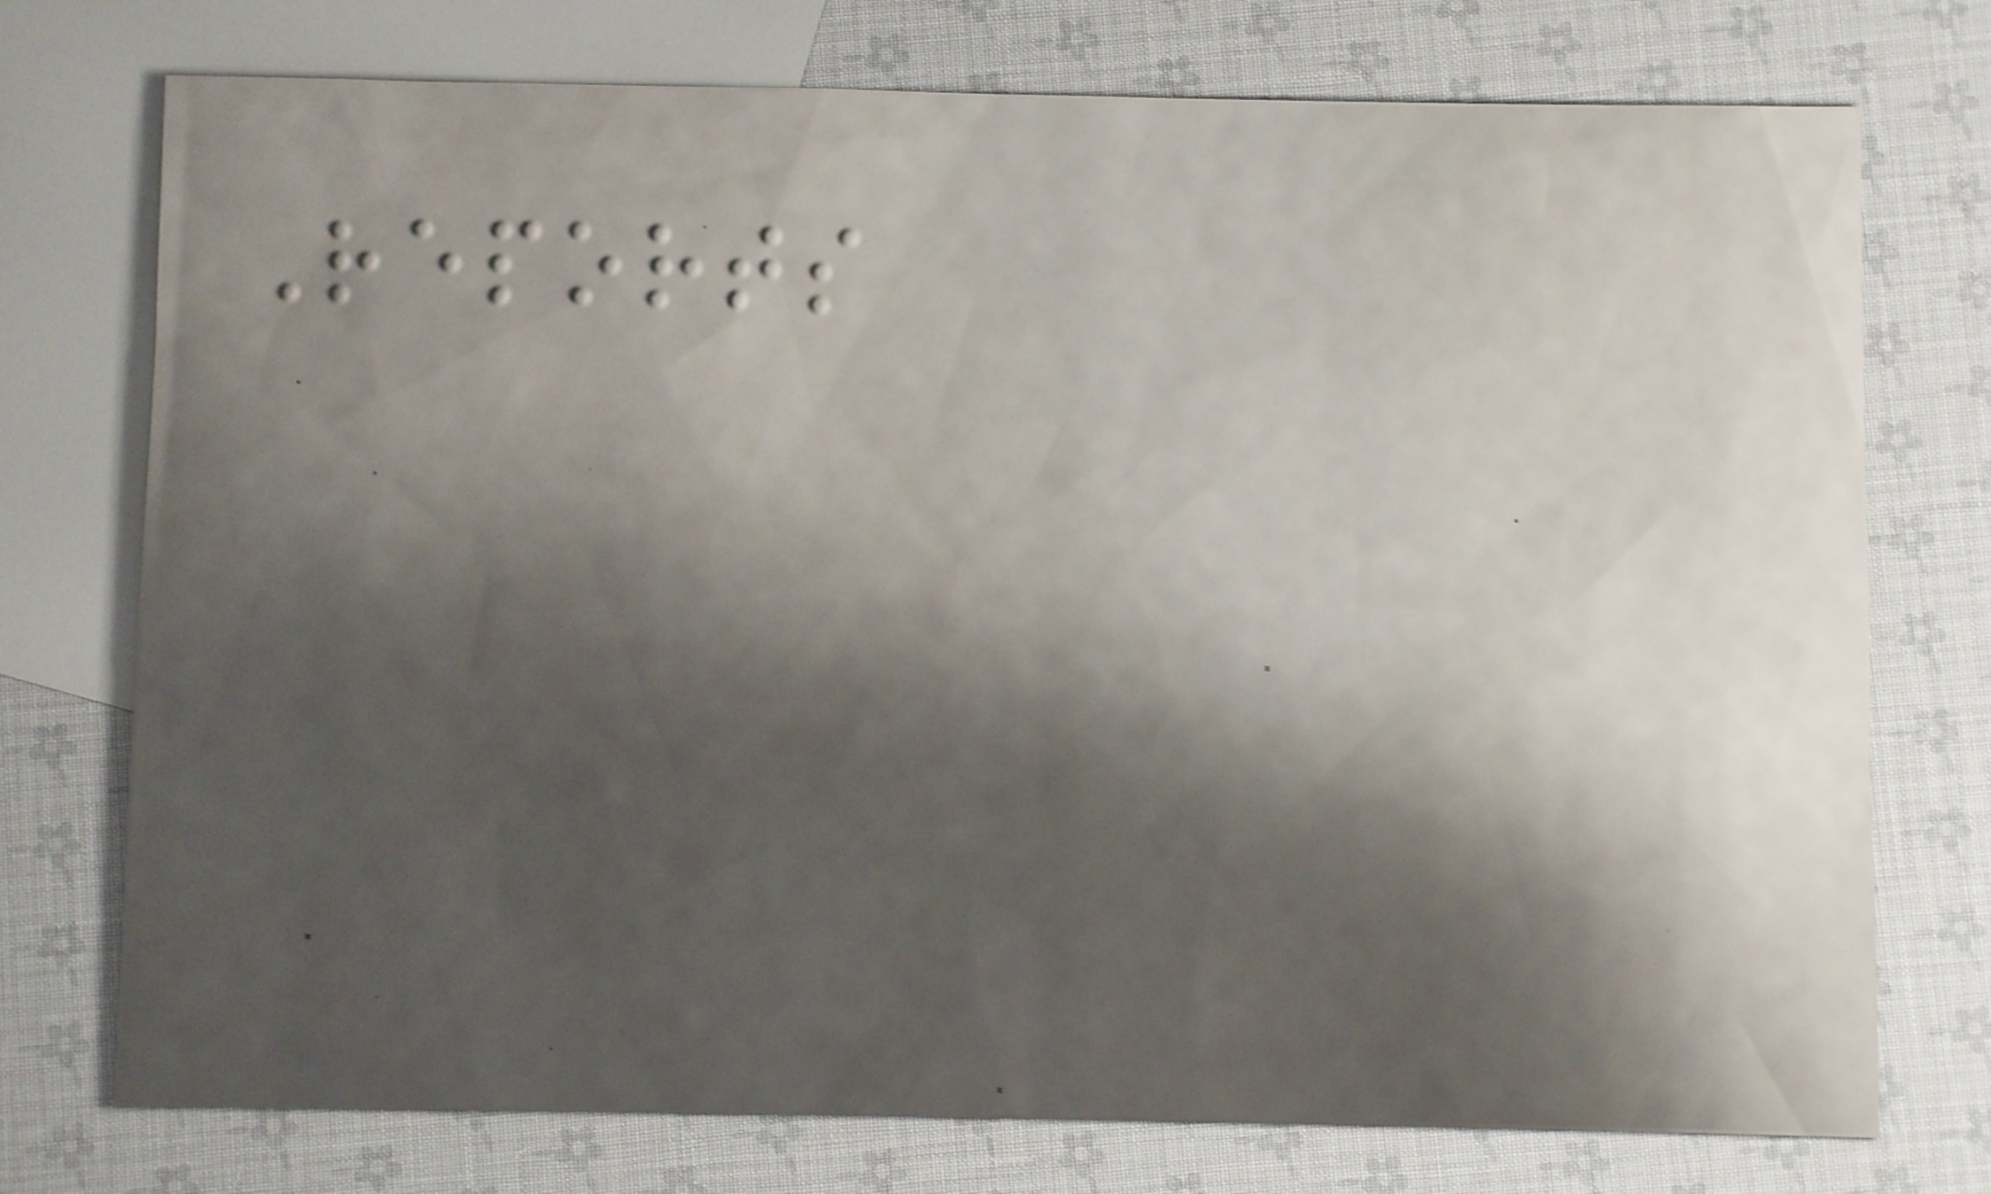Reports
